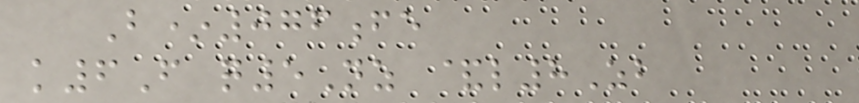B*076fe
k6F q5Nz &l8Zb
